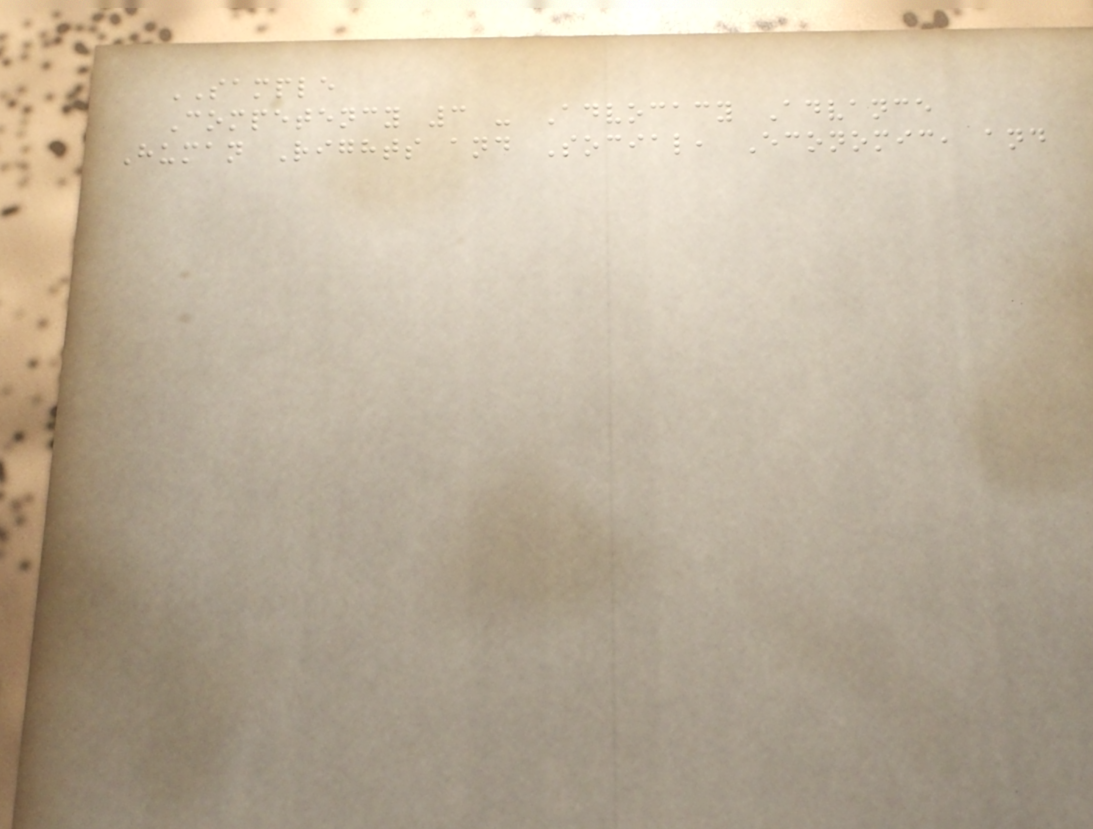SAMPLE
Competency 3 - Advocacy Advance
Human Rights and Social, Economic, and
